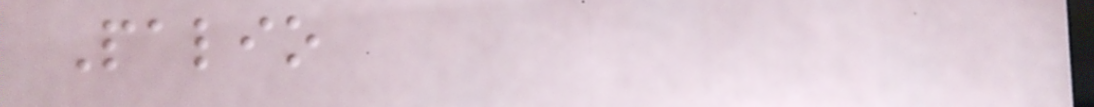Palio
